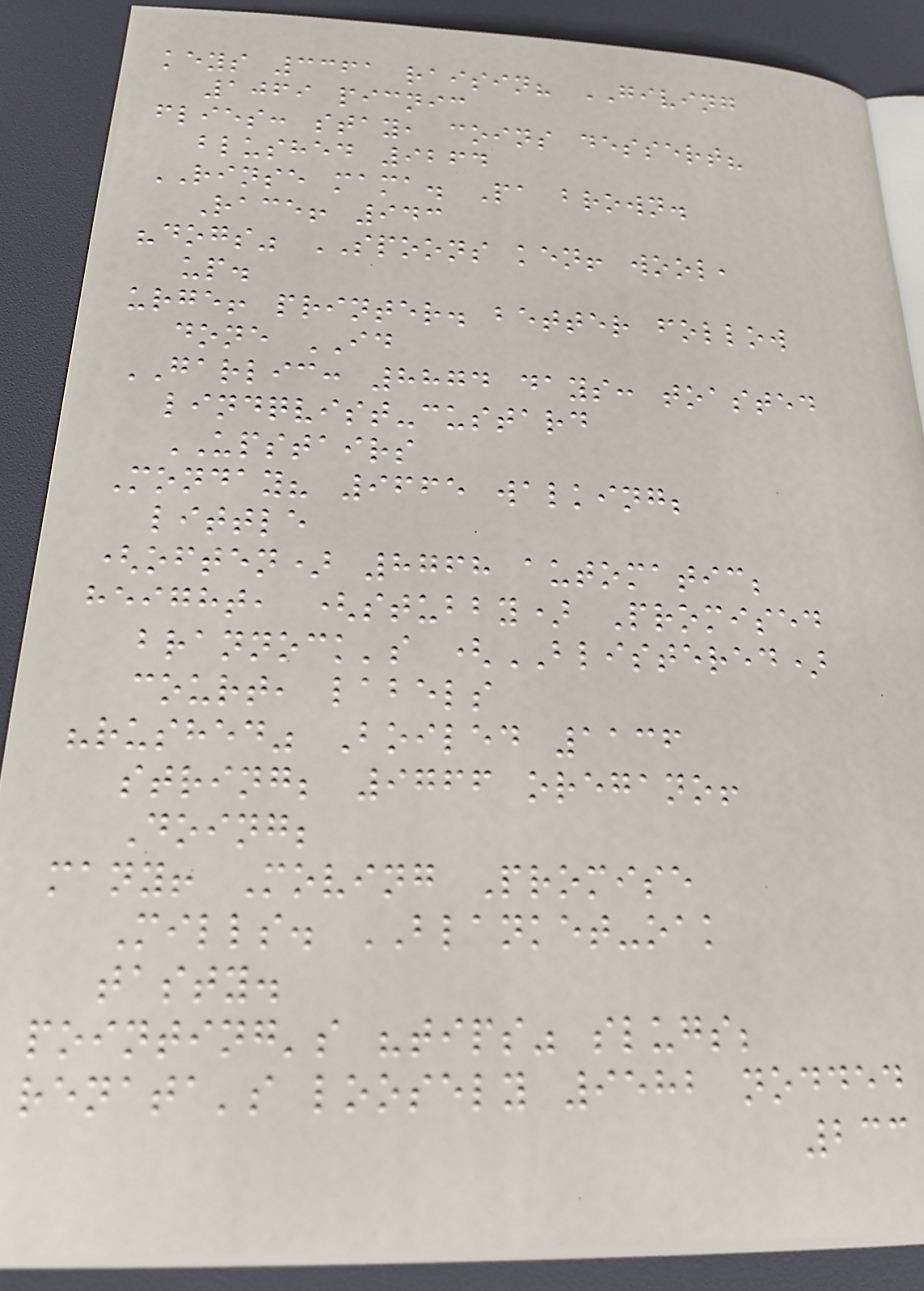keys 3361 raisin? GIVING
1069 picnic
flies: stay, coins dessert?
blushed 9264
RINSE mama. Pa brown.
Race! 943
"dogs" SPOONS ken! wool,
up.
urge! printer. better follow
done ID
GARLIC: 8874 days: toasted
lindqvist-custard
UPSTAIRS
Monday? 9665 walking;
little
(often) 8768 automatic;
height, (stubby) Promised
brannock's (BLISTERED)
court, labels
"rushed" Boiled 1136
string; 9766 oregano!
Doing;
many! Moving Promise
Mills. BLANKET-oak
tasty.
pointing's "tips" slugs;
renata's loosely 9582 nodded
233
